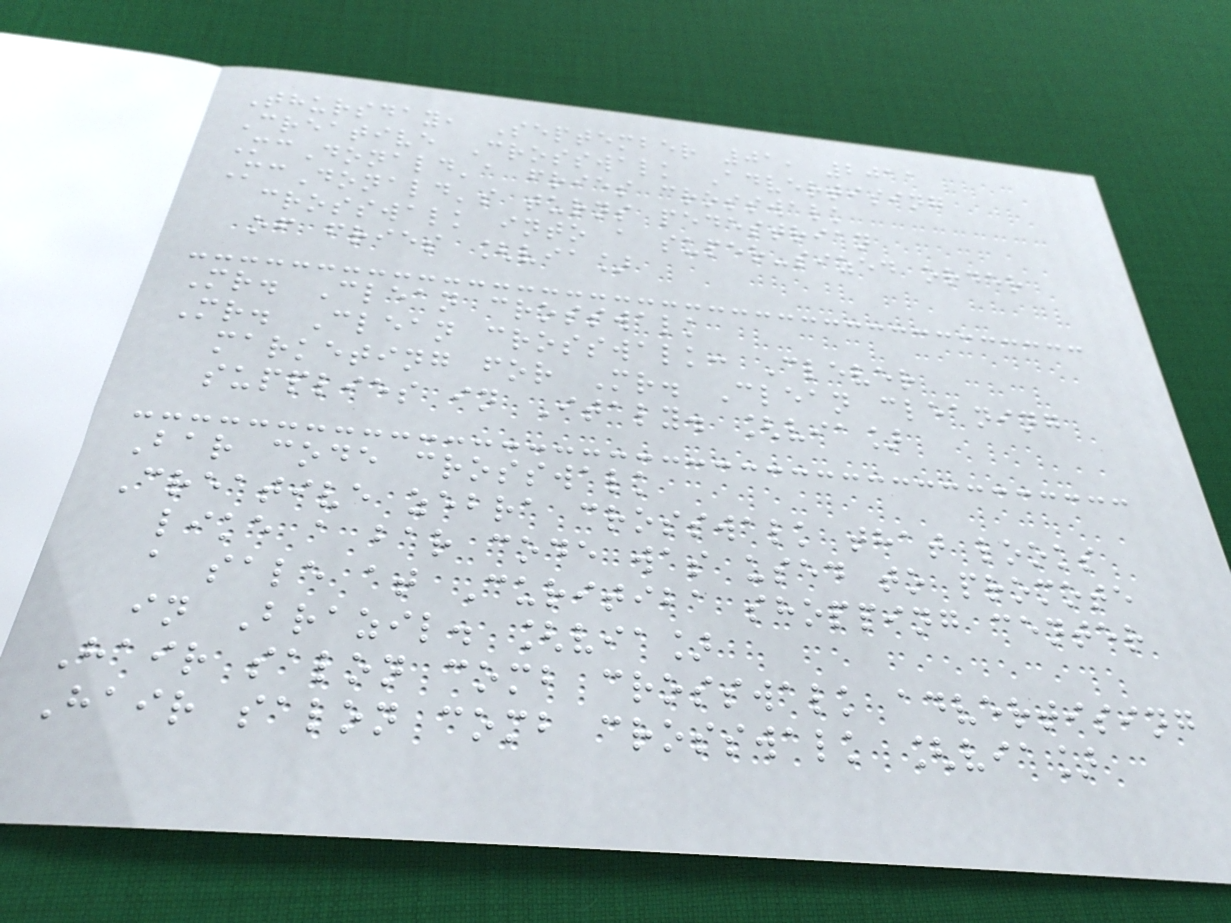Thursday, September 01, 2011
Creative Crosswalk Advertising
McDonald'a fries crosswalk
McDonald's turns pedestrian
crosswalk into a super-sized order
of fries [via]
Mr. Clean crosswalk
Mr. Clean crosswalk: Clever
marketing for Mr. Clean cleaning
supplies in Italy. [via]
Bar code crosswalk
Creative zebra crosswalk that looks
like a bar code was used to promote
a sale at Curitiba shopping center
in Brazil. [via]
Hair salon comb crosswalk advertising
Hair salon comb crosswalk [via]
